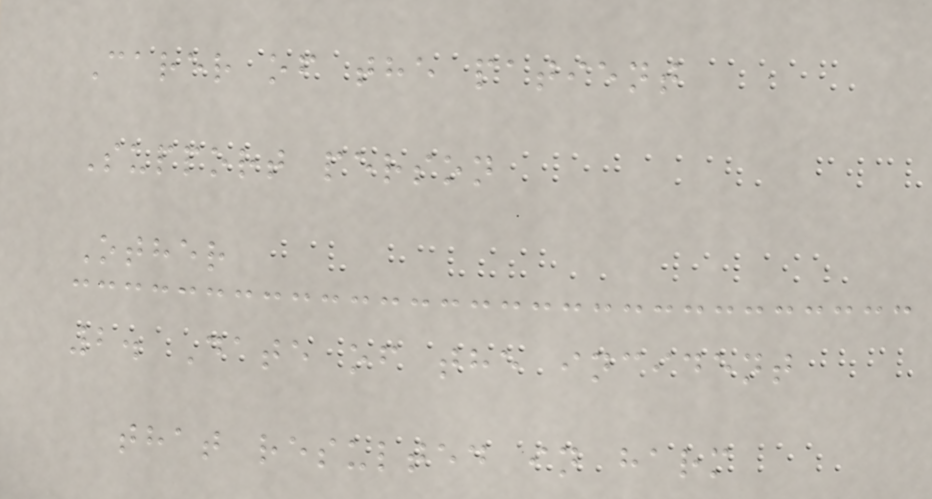Carer of the patient
Support person
Other
2. Date of the incident
that resulted in harm
